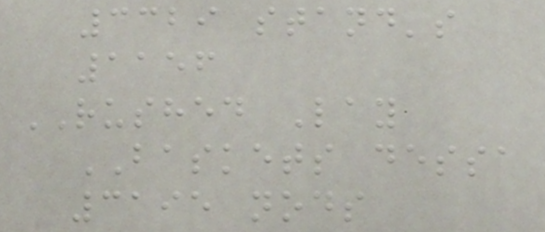3329 stand's
1156
RUSHED Lay
BASKETS dessa
3195 nods
